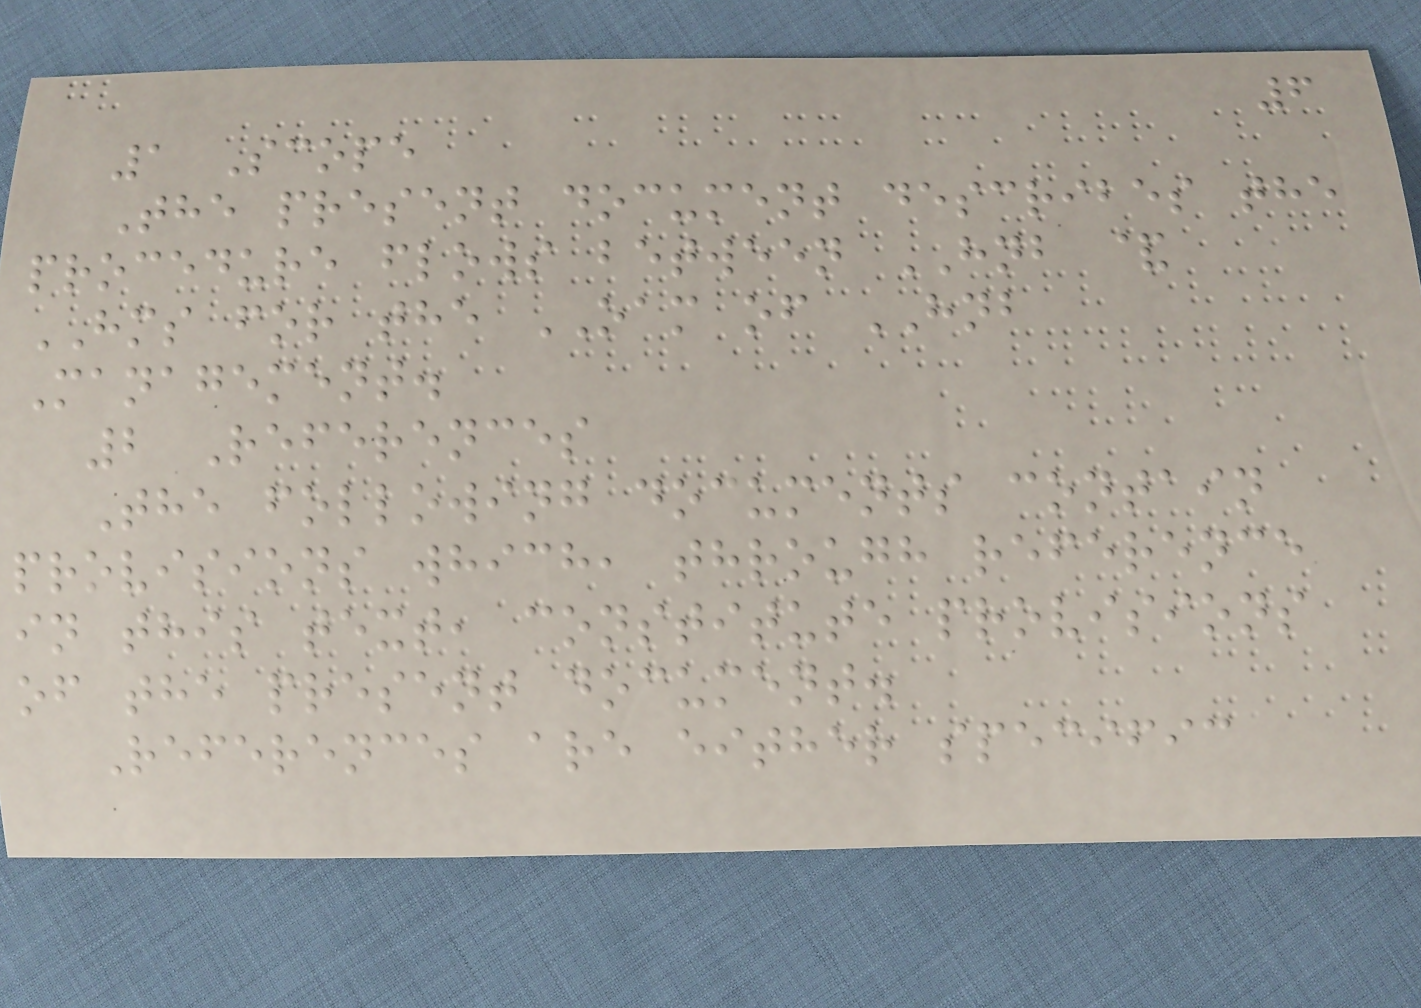6
1 Scope
The present document describes the
procedure flows between HNB &
HMS for the OAM of HNB
Management.
2 References
The following documents contain
provisions which, through reference
in this text, constitute provisions
of the present document.
References are either specific
